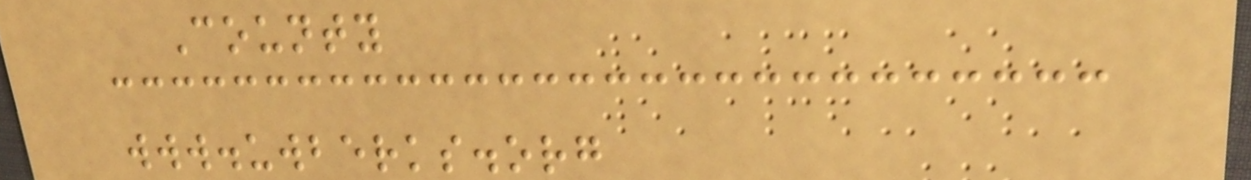County
www.uwberks.org
